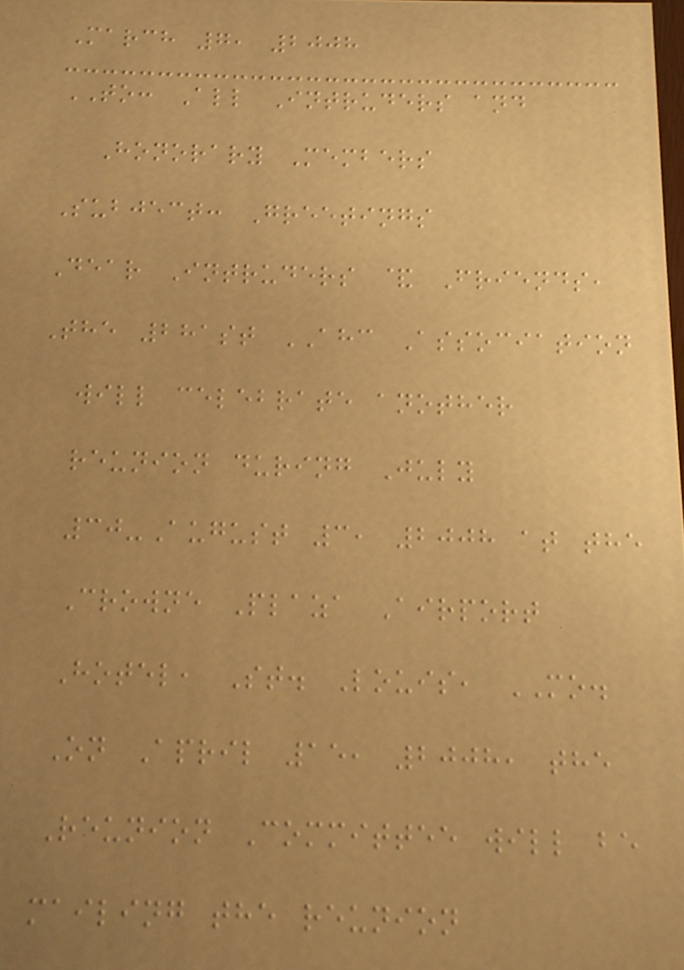March 7, 2008
TO: All Intruders and
Honorary Members
Subject: Greetings
Dear Intruders & Friends,
The 281st AHC Association
will celebrate another
reunion during July
30-August 3, 2008 at the
Crowne Plaza Airport
Hotel, St. Louis, MO.
On April 15, 2008, the
Reunion Committee will be
mailing the reunion
